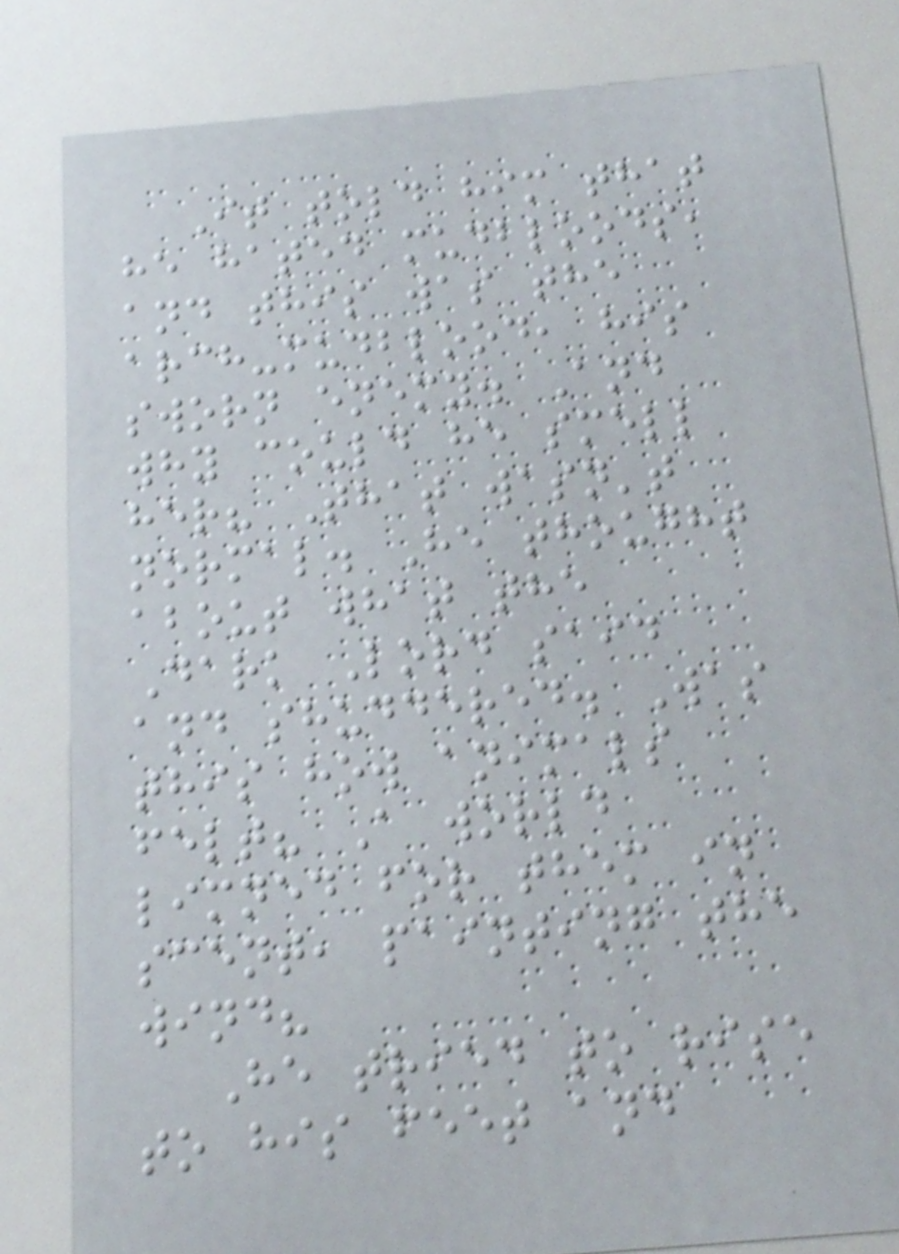It told him that
he hated mudbloods,
and this was the
arch-mudblood, his
sworn enemy. And
why could he smell
her? That wasn't
normal. He thought
about what the
Dark Lord said
and shuddered. Was
this how animals
felt? A world
limned for them in
scent, painting the
wind?
He tried to rise
to his feet and
